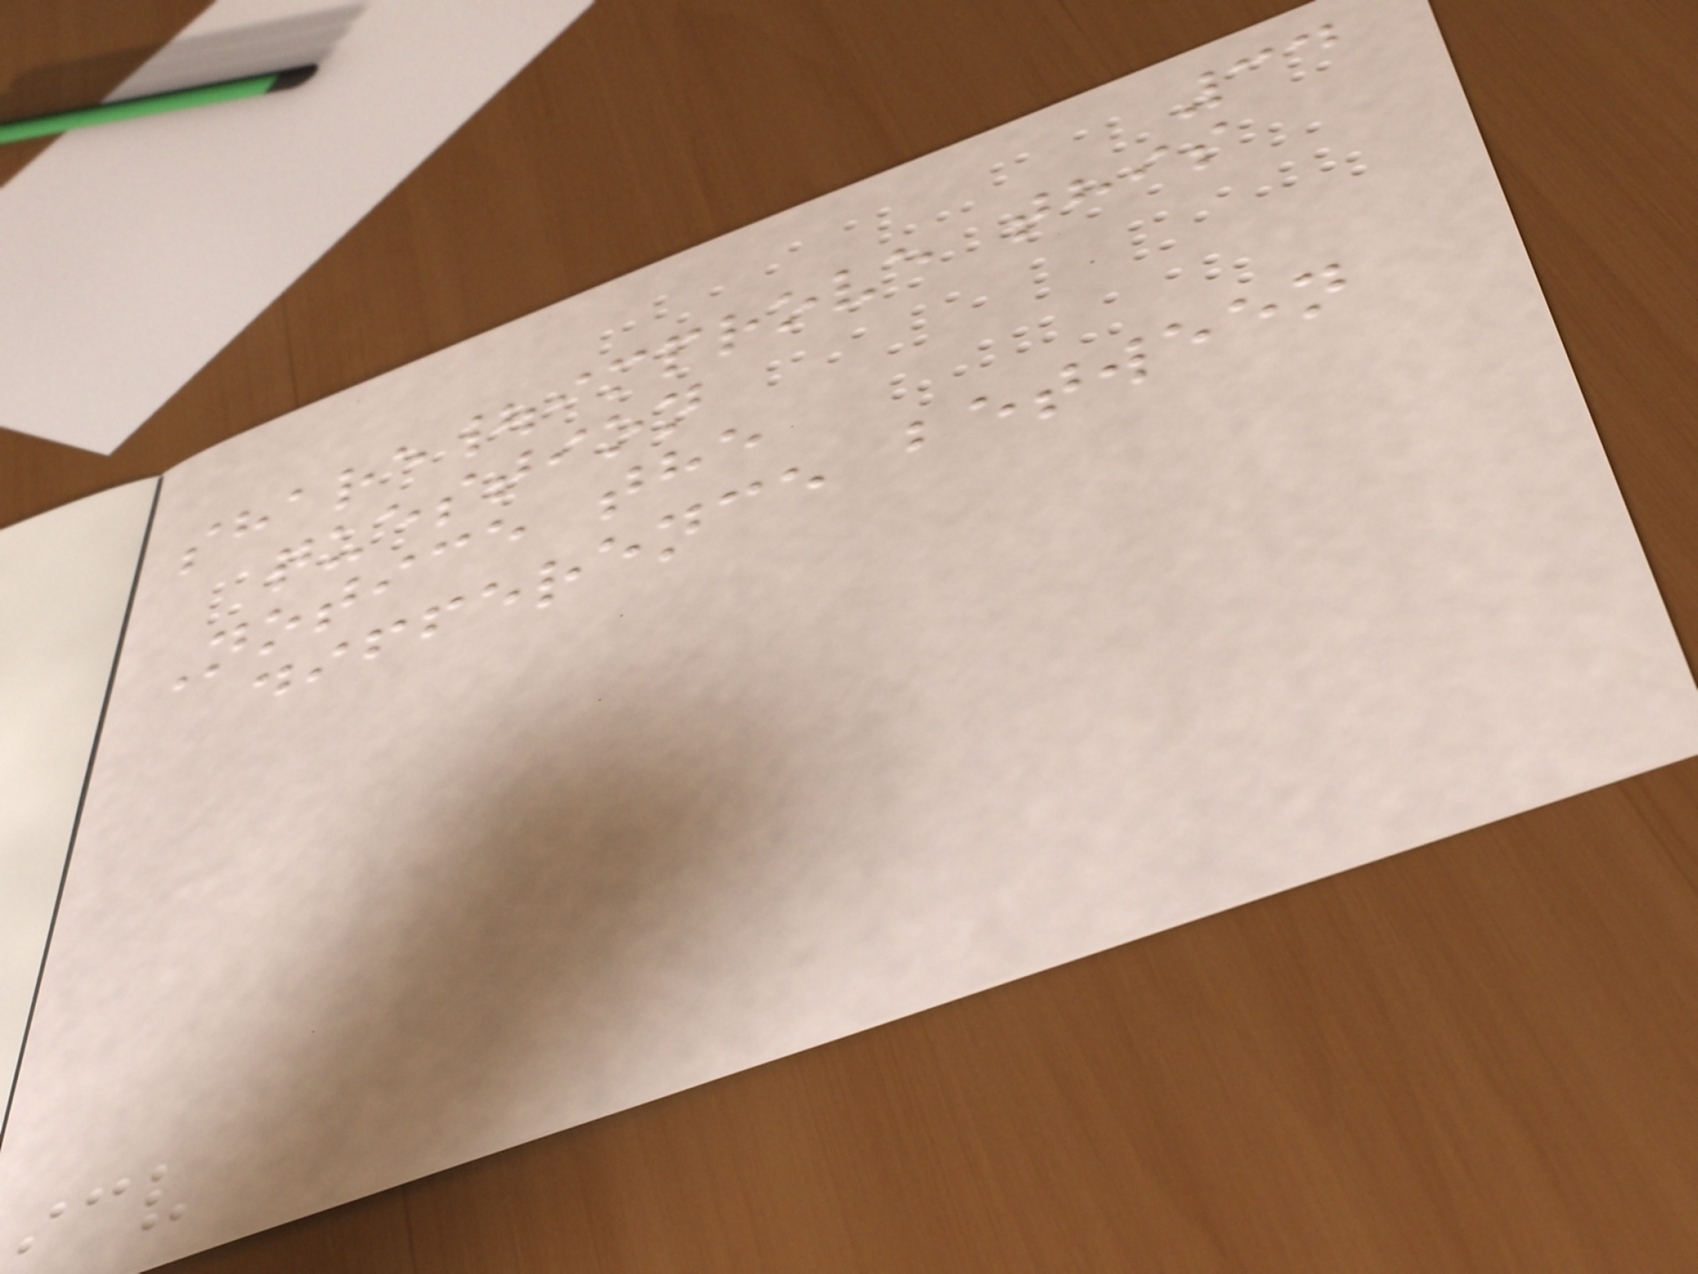34
share|improve this
question
Notice the
difference between
